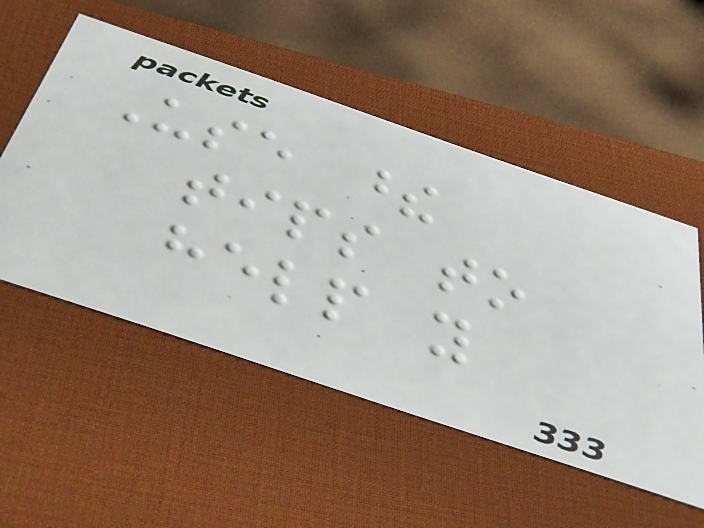Use these
tips to
help you
